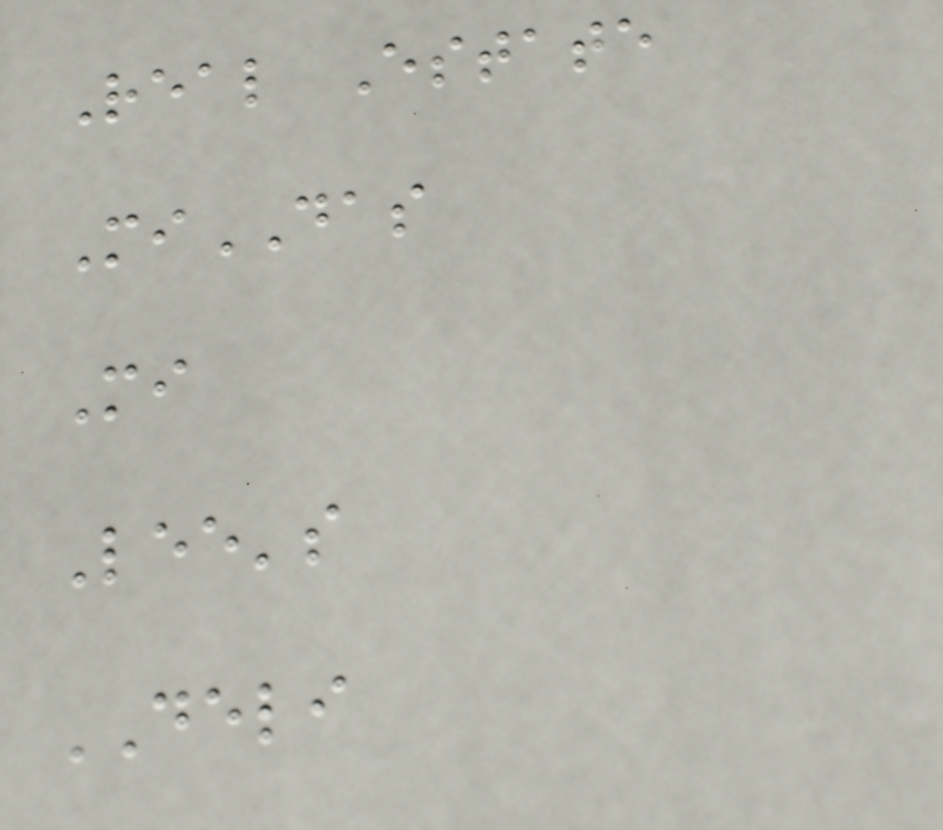Real Estate
MiDAS
Mi
Lee's
DELI
